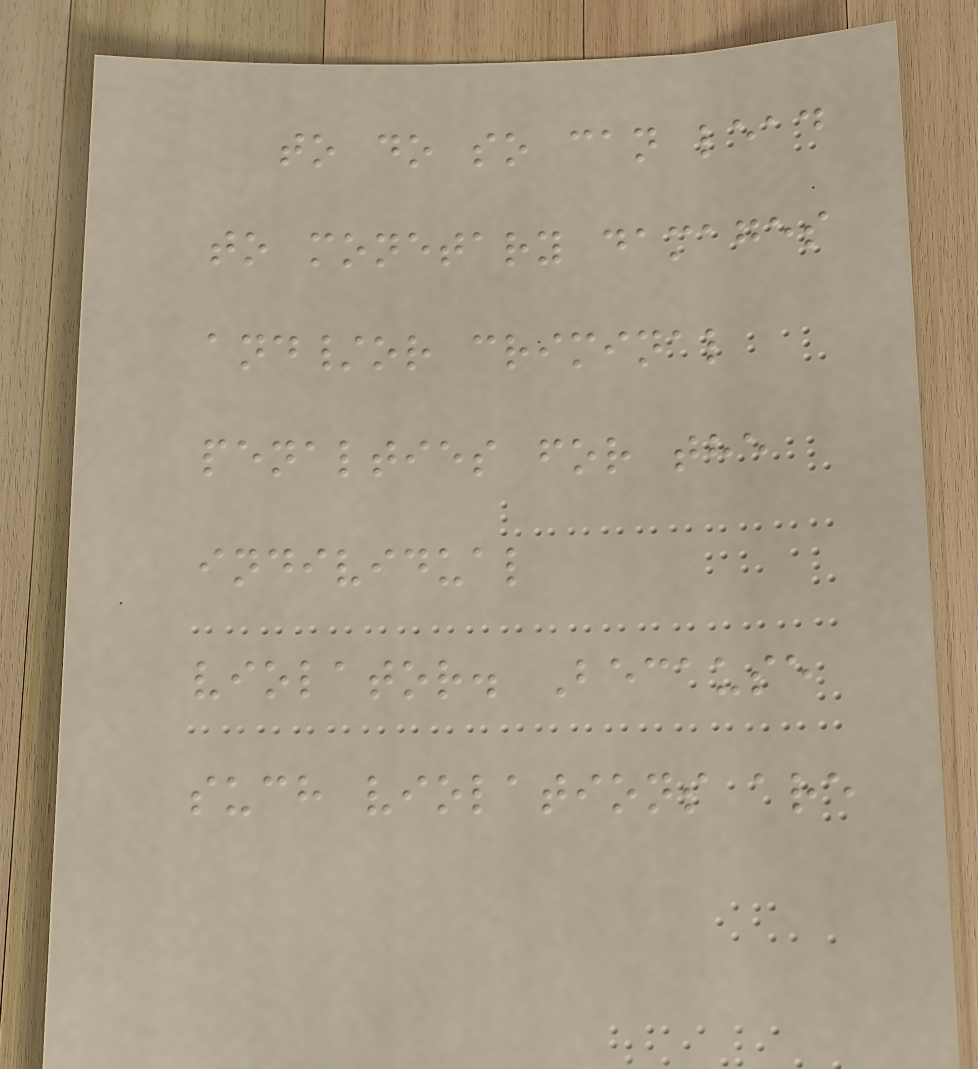to do so can lead
to monetary damages
and/or criminal
penalties for the
individual
violator. Because
such violations are
